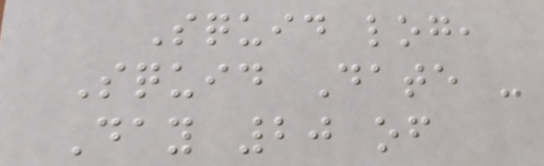Squid log,
Squid Date -
Day 20 of
